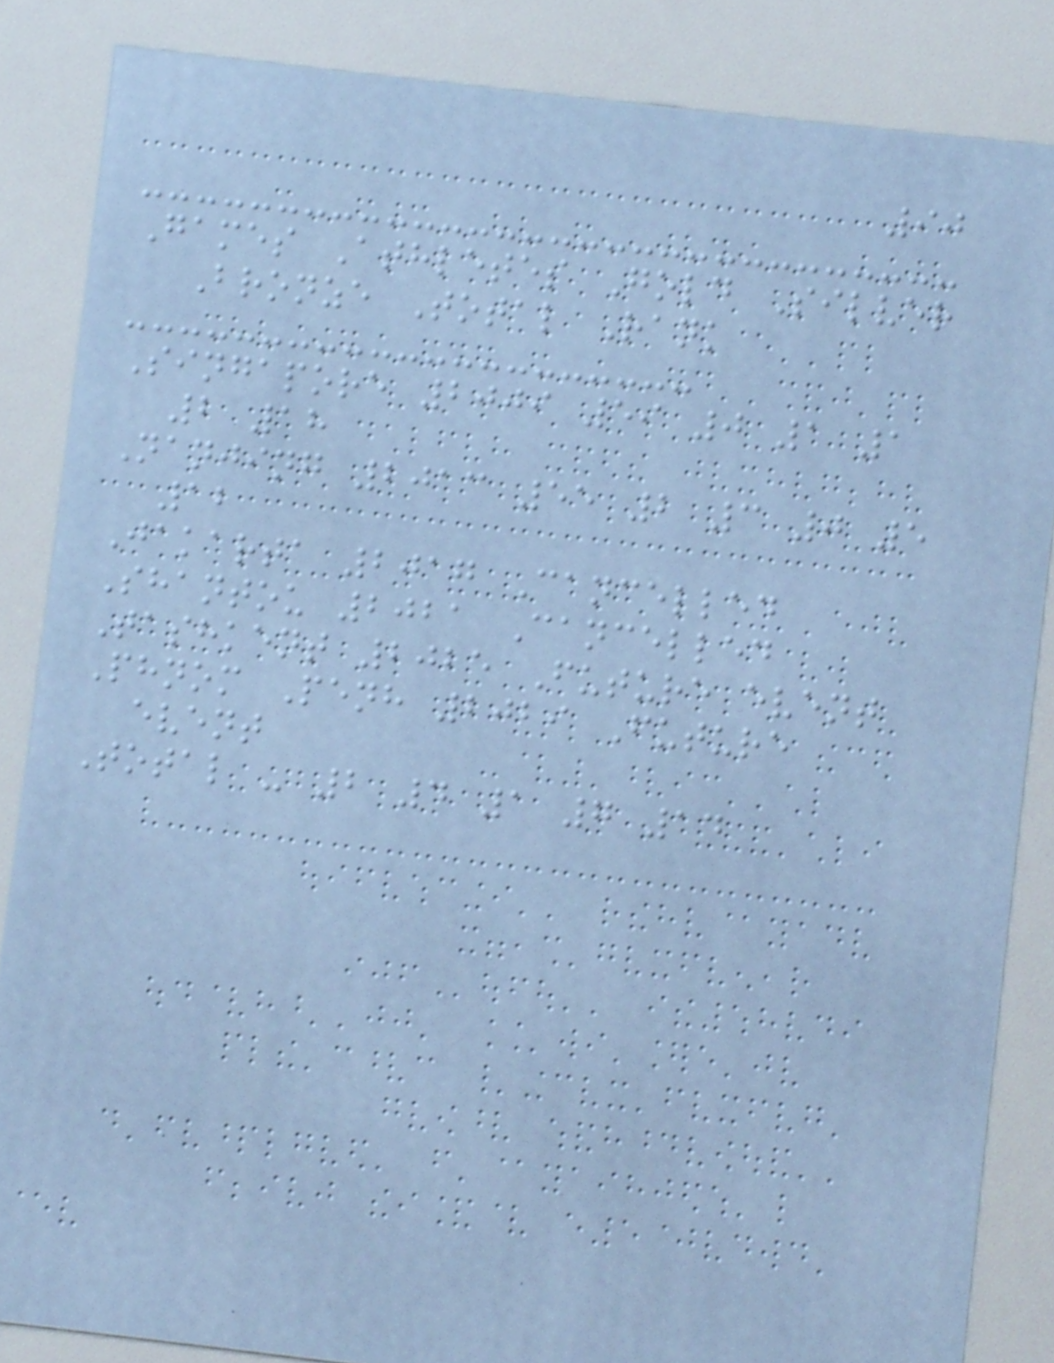90
Games Athletes Gold Silver
Bronze Total Rank
Singapore 2009 59 0 1 1
2 18
Nanjing 2013 55 2 3 0 5
12
Jakarta 2017 Cancelled
Shantou 2021 Cancelled
Tashkent 2025 Future event
Phnom Penh 2029 Future
event
Total - 2 4 1 7 14
